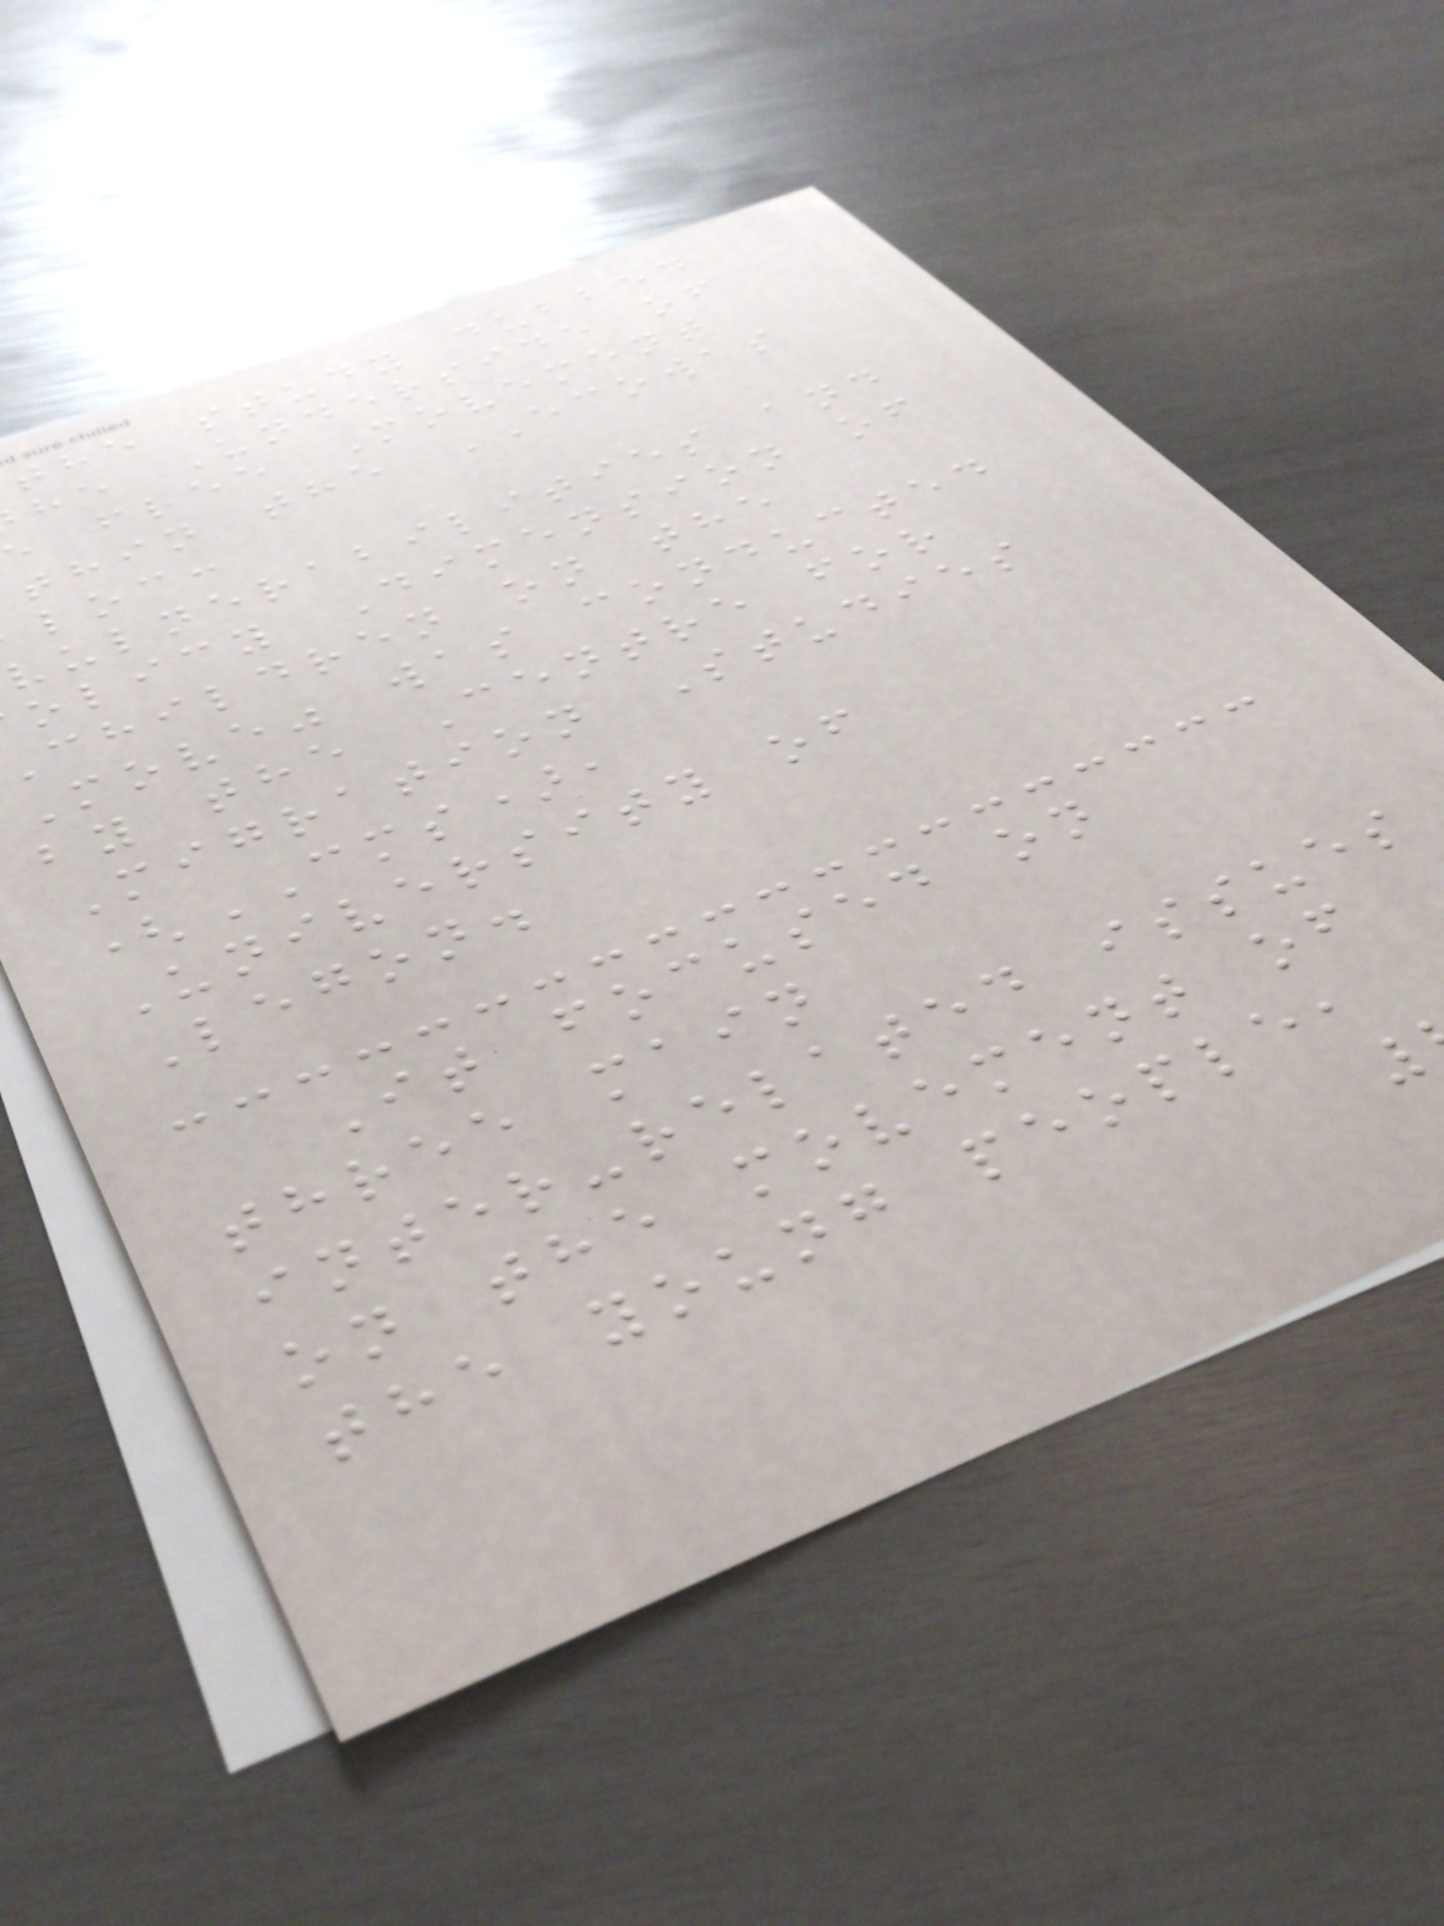the study dubbed
he Underside of
free Movement
thin the ECOWAS
loc:
vulnerabilities and
olicy Dimension of
children on the
Move" was conducted
by the Centre for
Migration Studies
(CMS),
University of
Legon.
It focused on
three main
inter-related issues
on the movement of
the young people,
